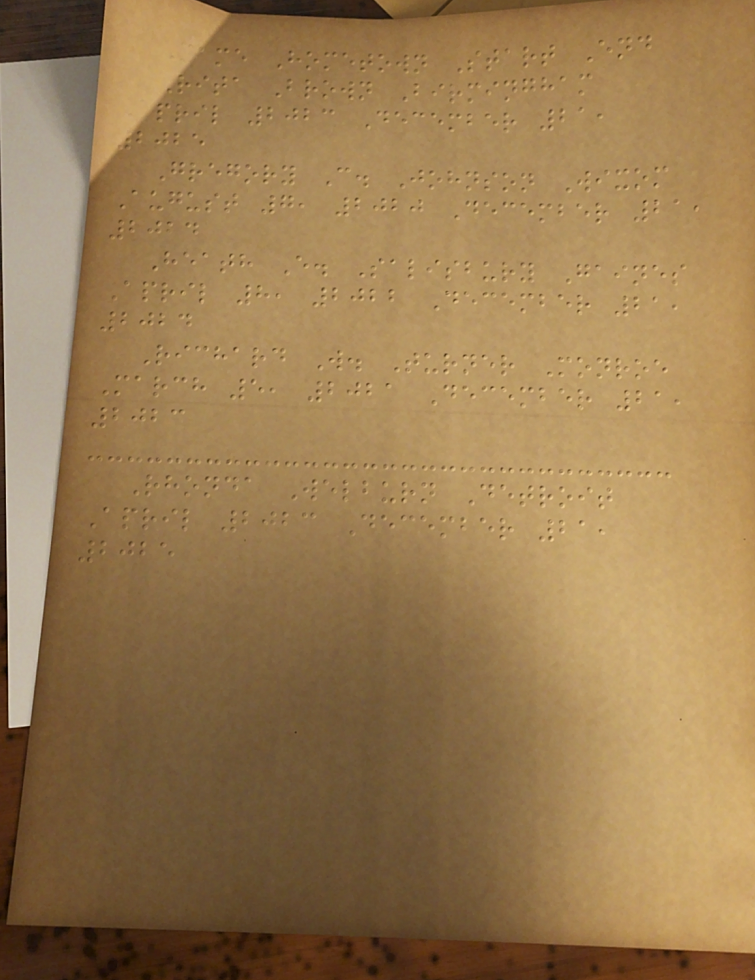Name Hometown Start End
Rita Brown Birmingham
April 2023 December 21,
2025
Gregory C. Johnson Wixom
August 7, 2020 December 21,
2024
Heath E. Salisbury Gaines
April 8, 2022 December 21,
2024
Richard W. Turner Monroe
March 5, 2021 December 21,
2023
Rhonda Welburn Detroit
April 2023 December 21,
2025
